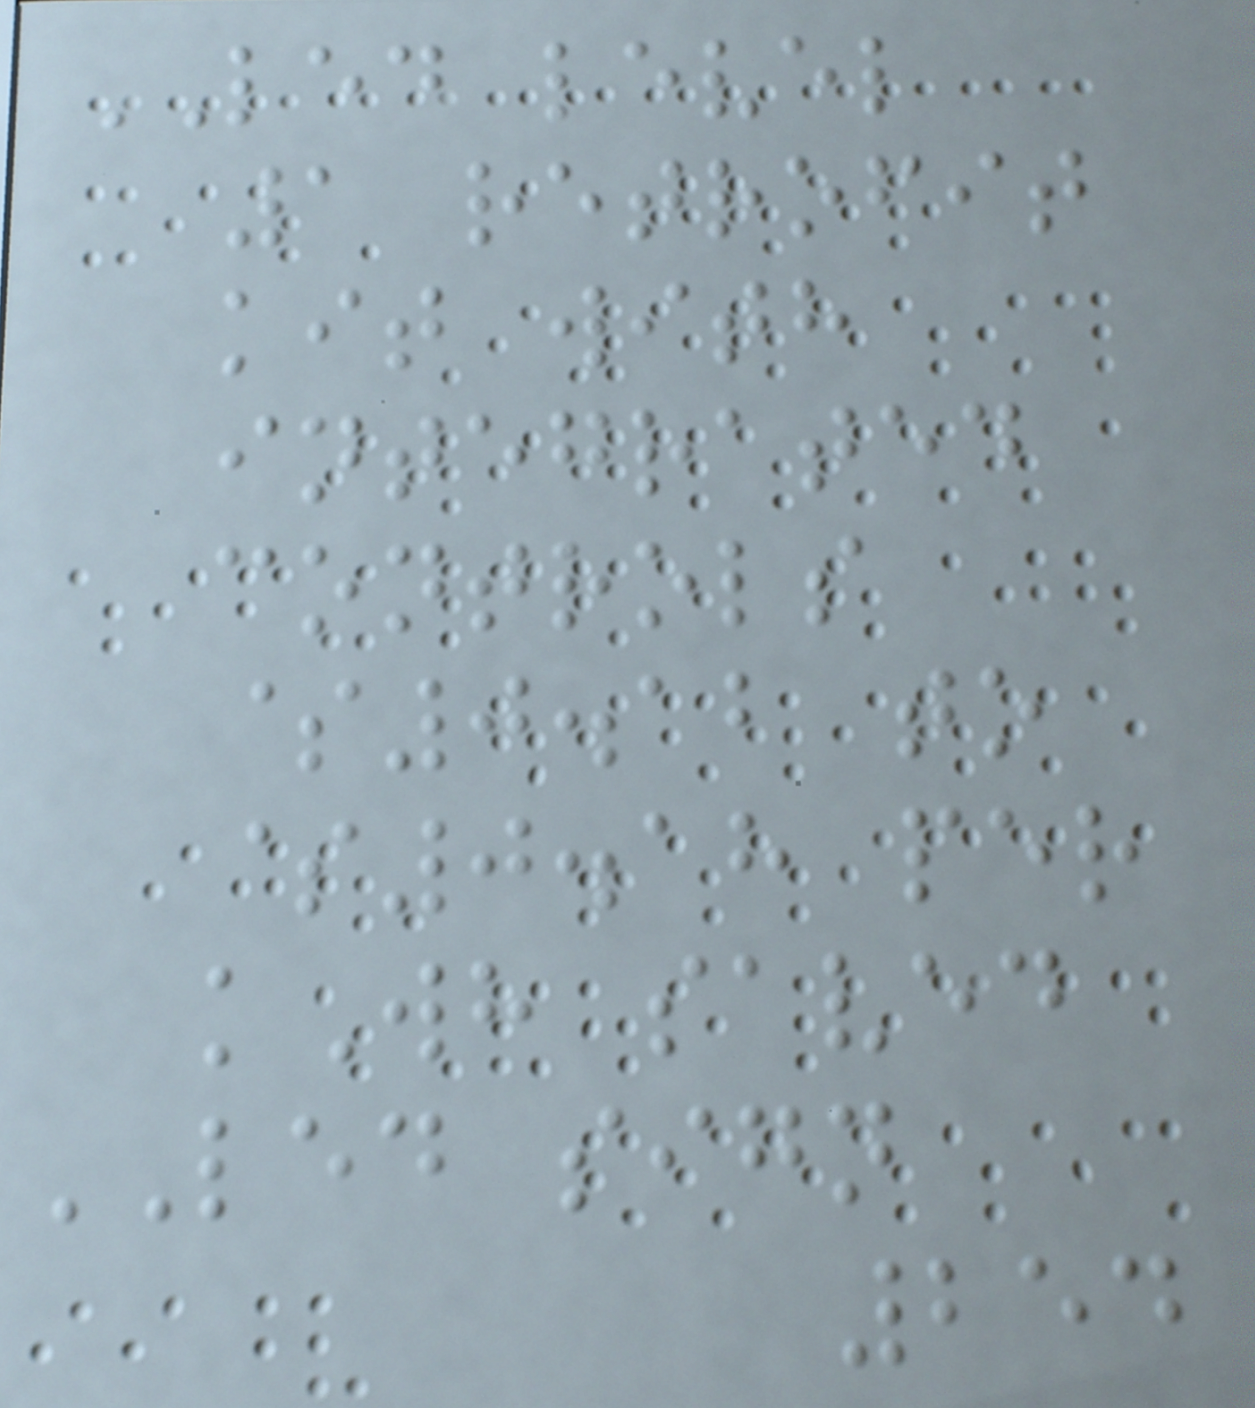LED level
1 retrofit
kit with
integrated
controls
$0.12 to
$0.18 per
kWh saved
LED sign
254
